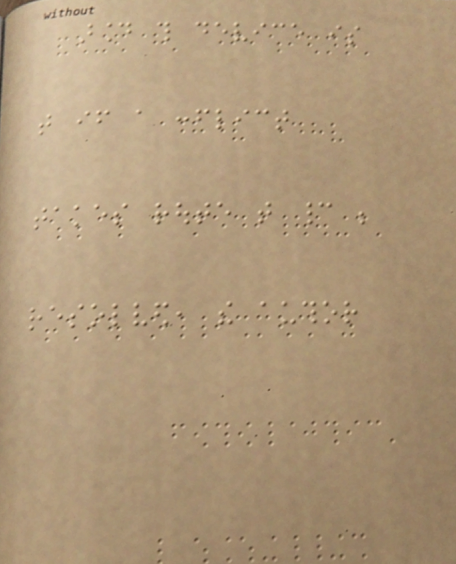around this device is
that if a conflict
takes route that cannot be
resolved, the author
